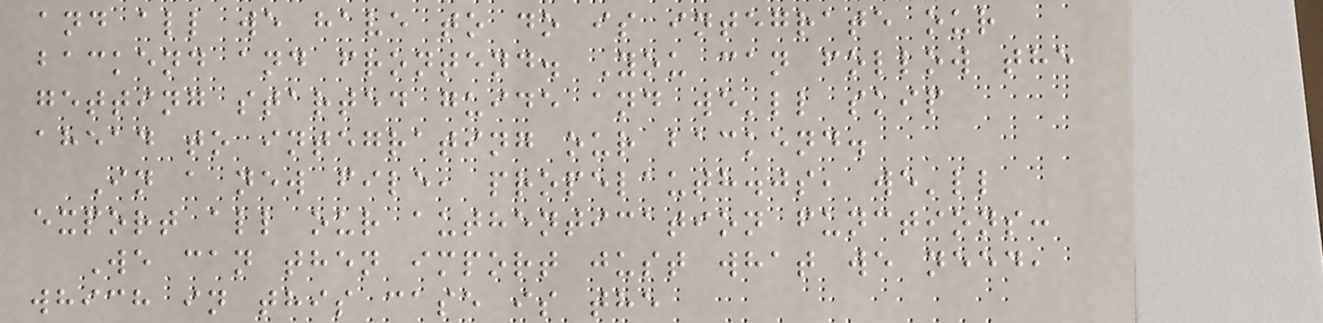and all we have to do is integrate our
backend and frontend. You can follow the
getting started guide and we'll skip
ahead to integrating our backend.
In a new file, propelauth.js, we'll
export all our authentication functions:
We can then import just what we need,
which in this case is the
